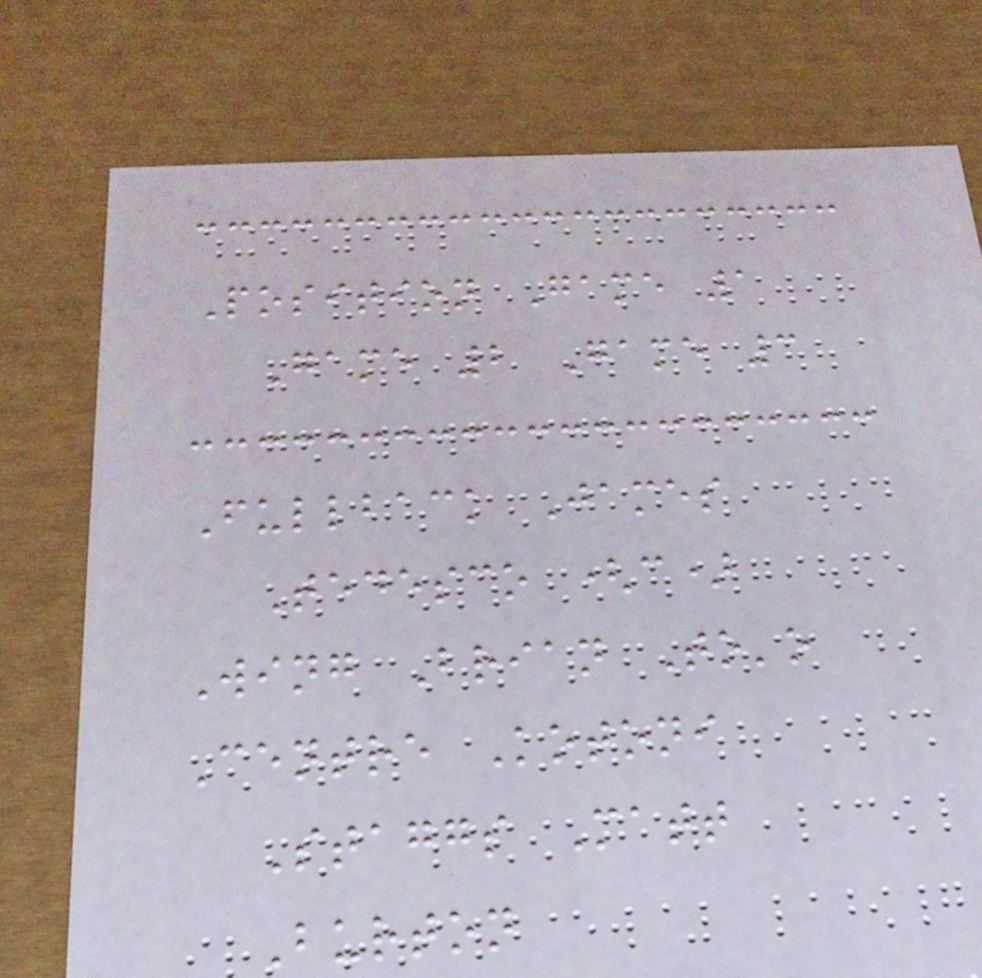Position Game 1
Game 2 Game 3
Fullback James
Tedesco (c)
Wing Brian To'o
Centre Kotoni
Staggs Matt
Burton
